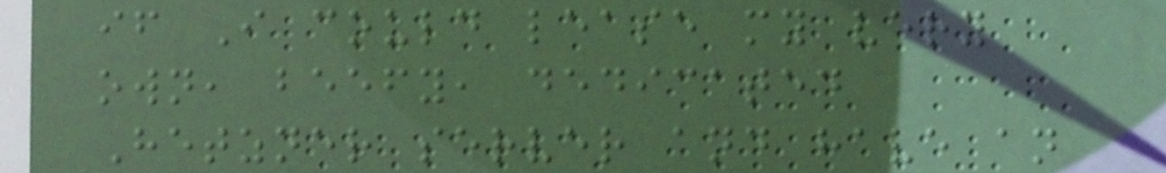if I could lease my very
own, beefy, dedicated
Hetzner server and have an
